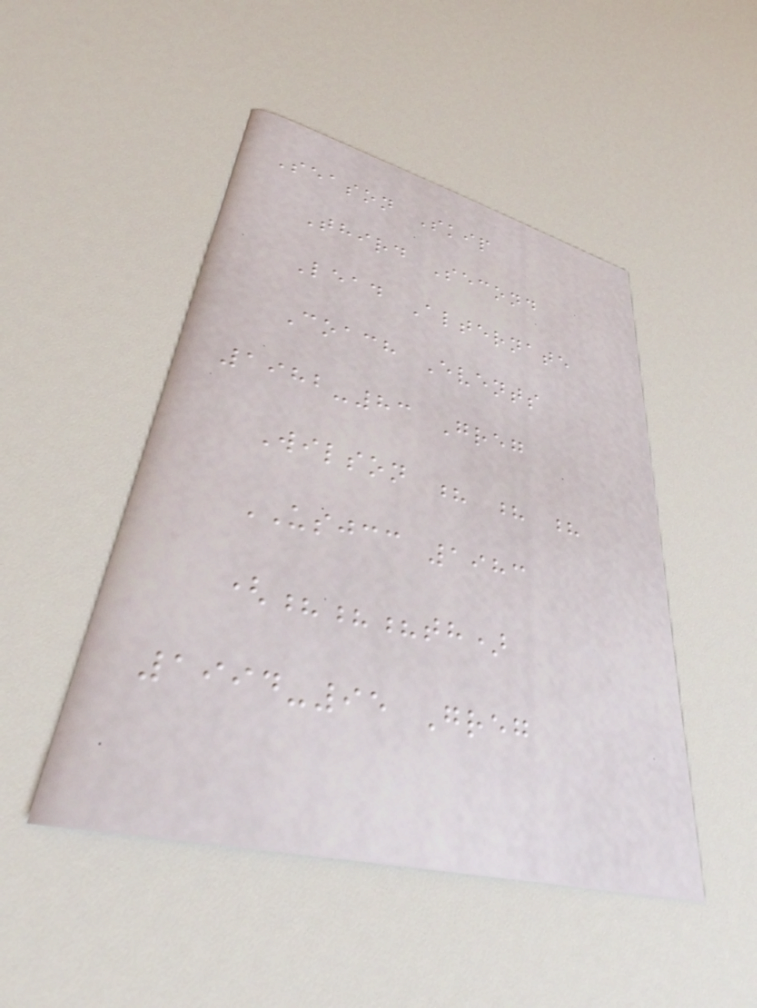Season Skip
Third Second
Lead Alternate
Coach Events
1982-83 Greg
Wilson ? ? ?
USJCC 1983
(???th)
1994-95 Greg
